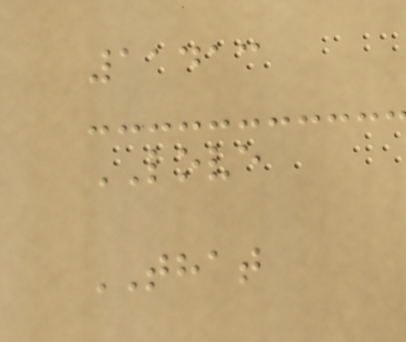11413
LOVE
THAT
